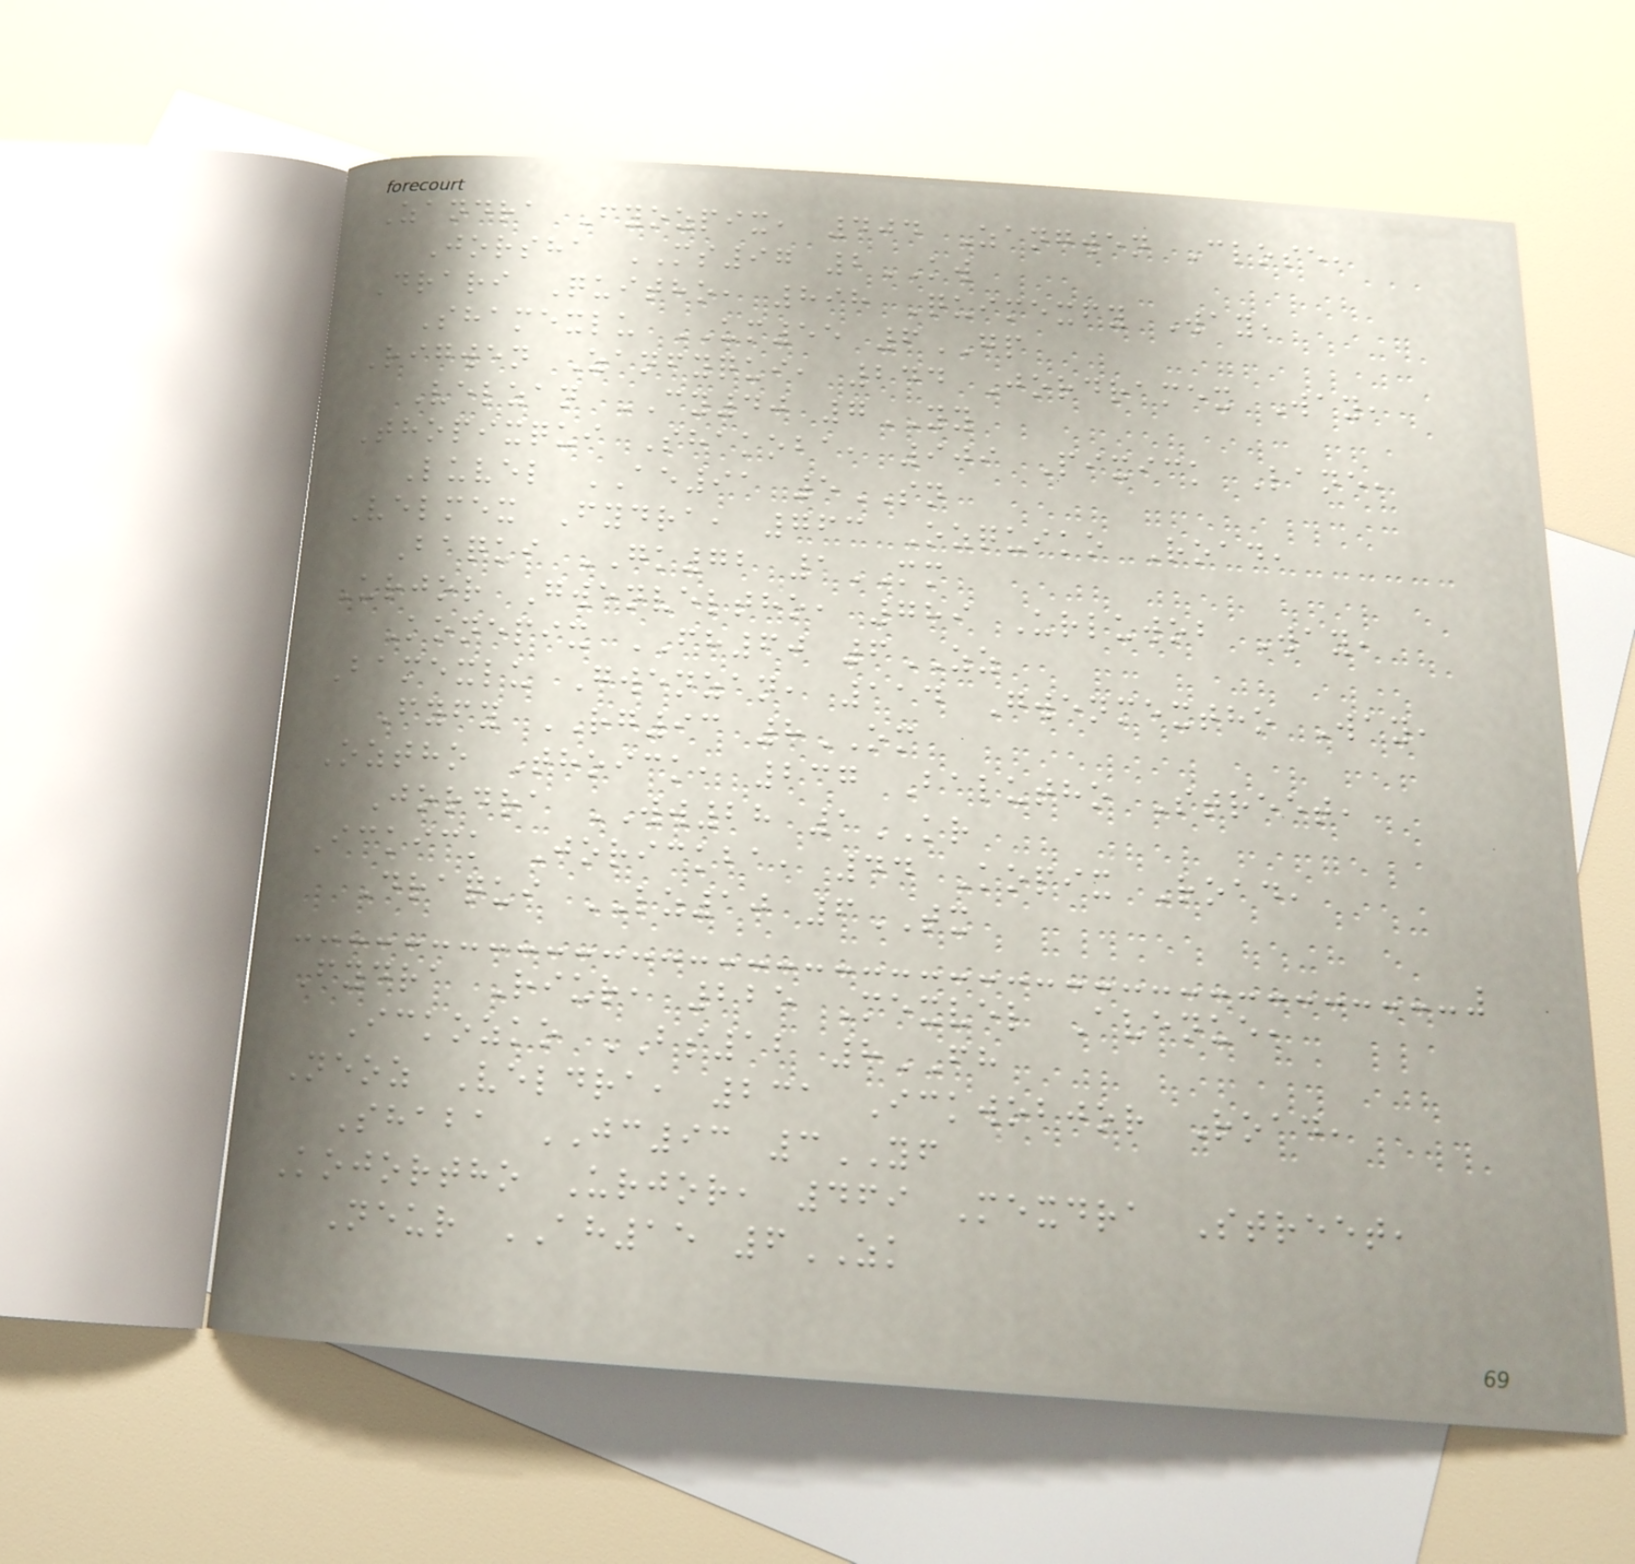Zandra Fyozpix, 404 Zangwen Close,
Jorsha MS97 2KW
Drari Quitho, 898 Quimexfy Way,
Shamexlu UM55 6GP
Rigwen Zanfyqui, 244 Jordramex Way,
Velzan CY40 7YY
Thopixqui Shakoba, 909 Pixick Lane,
Luvel AE91 5SN
Velmex Fydra, 763 Ozquiko Road,
Baqui GK72 1MM
Urjor Gwenveltho, 789 Urluwob Way,
Konepix FH60 6ZZ
Bamexlu Gwenzan, 114 Gwenmextho Way,
Fyfy RG93 8OM
Oztho Thoick, 237 Balutho Street,
Jordra WW28 1KR
Ickick Jorickba, 44 Kopix Road,
Draqui LZ10 6TX
Fydra Riur, 225 Mexvel Avenue,
Ickozko BS12 8FH
Neoz Veldra, 231 Ickwobjor Road,
Shaba JC93 3YF
Kojortho Urjor, 469 Mexdra Street,
Neur AH15 6ZK
